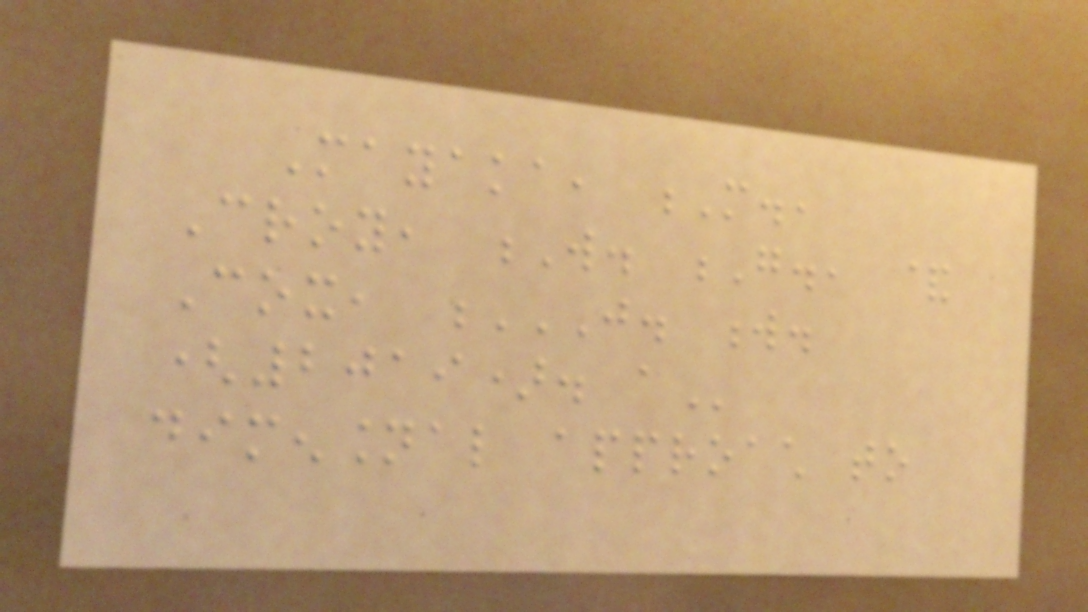Mayaka, M.,
Croy, W. G., &
Cox, J. W.
(2019). A
dimensional approach to
